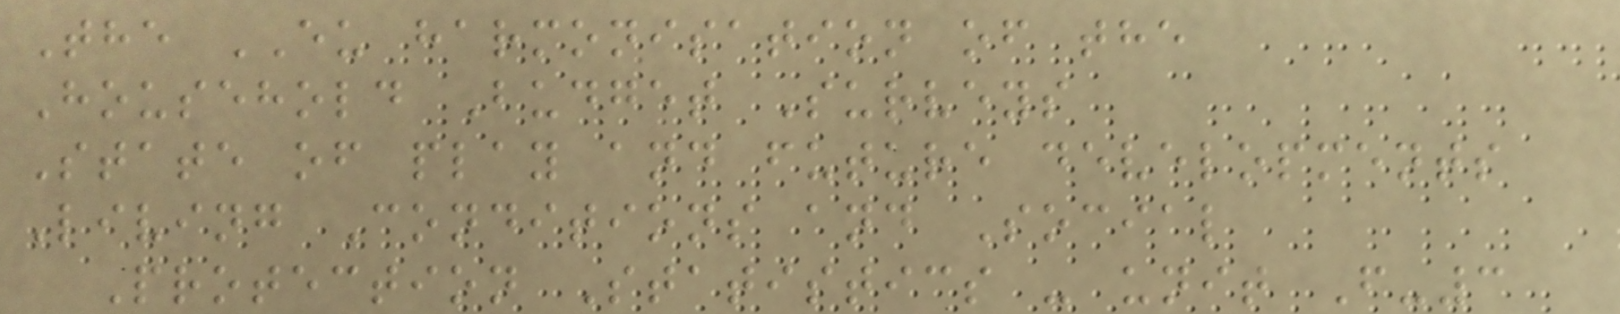The EU harmonisation of the
Household Budget Surveys
State of play and future developments
Living Conditions and Social
Protection Statistics - unit F-3
